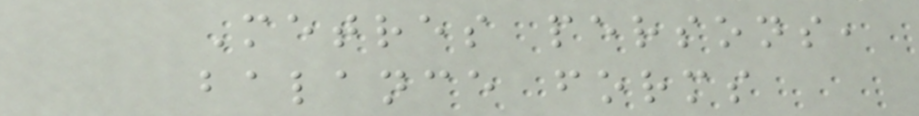Metres persons,
balance forms
